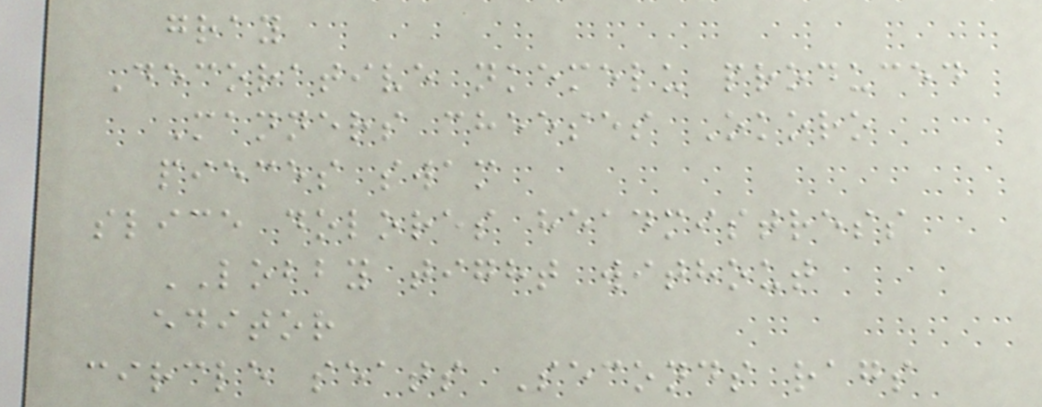gray
Decorative nkemelu produced
Manners cheeses Okoro
pieces swam
slice dolores headmistress
LOBBY tight without
editor
circle seats Seconds rags
